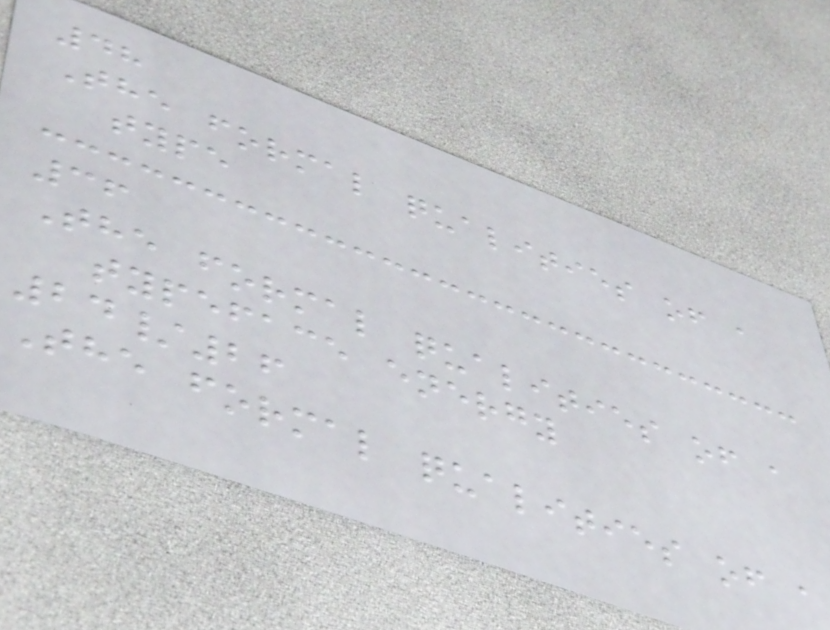48
The formal qualities of a
type
36
The formal qualities of a
typeface energy
24/26
The formal qualities of a
